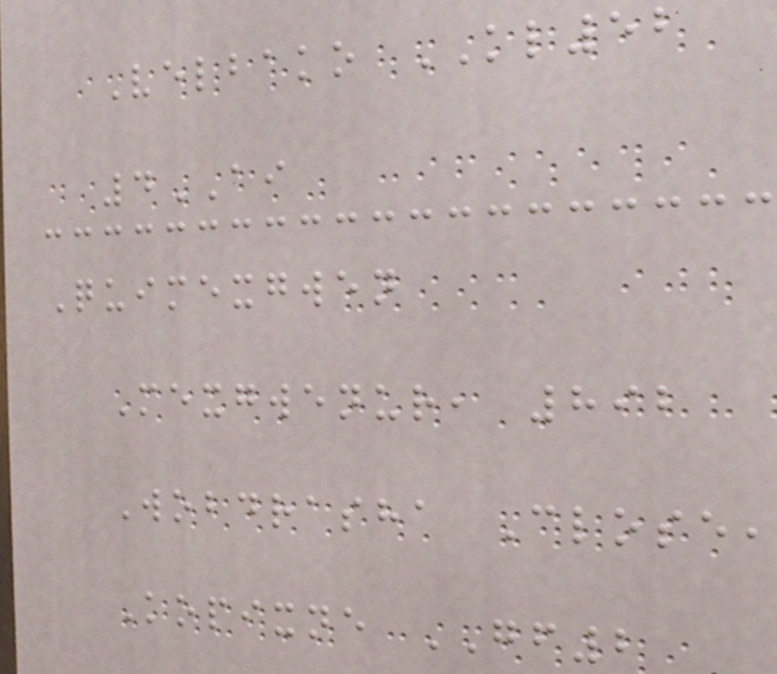Velbako KL52
4AI
Quimexgwen
Mexgwenur, 892
Wobdrasha Close,
Kopixne GF2
